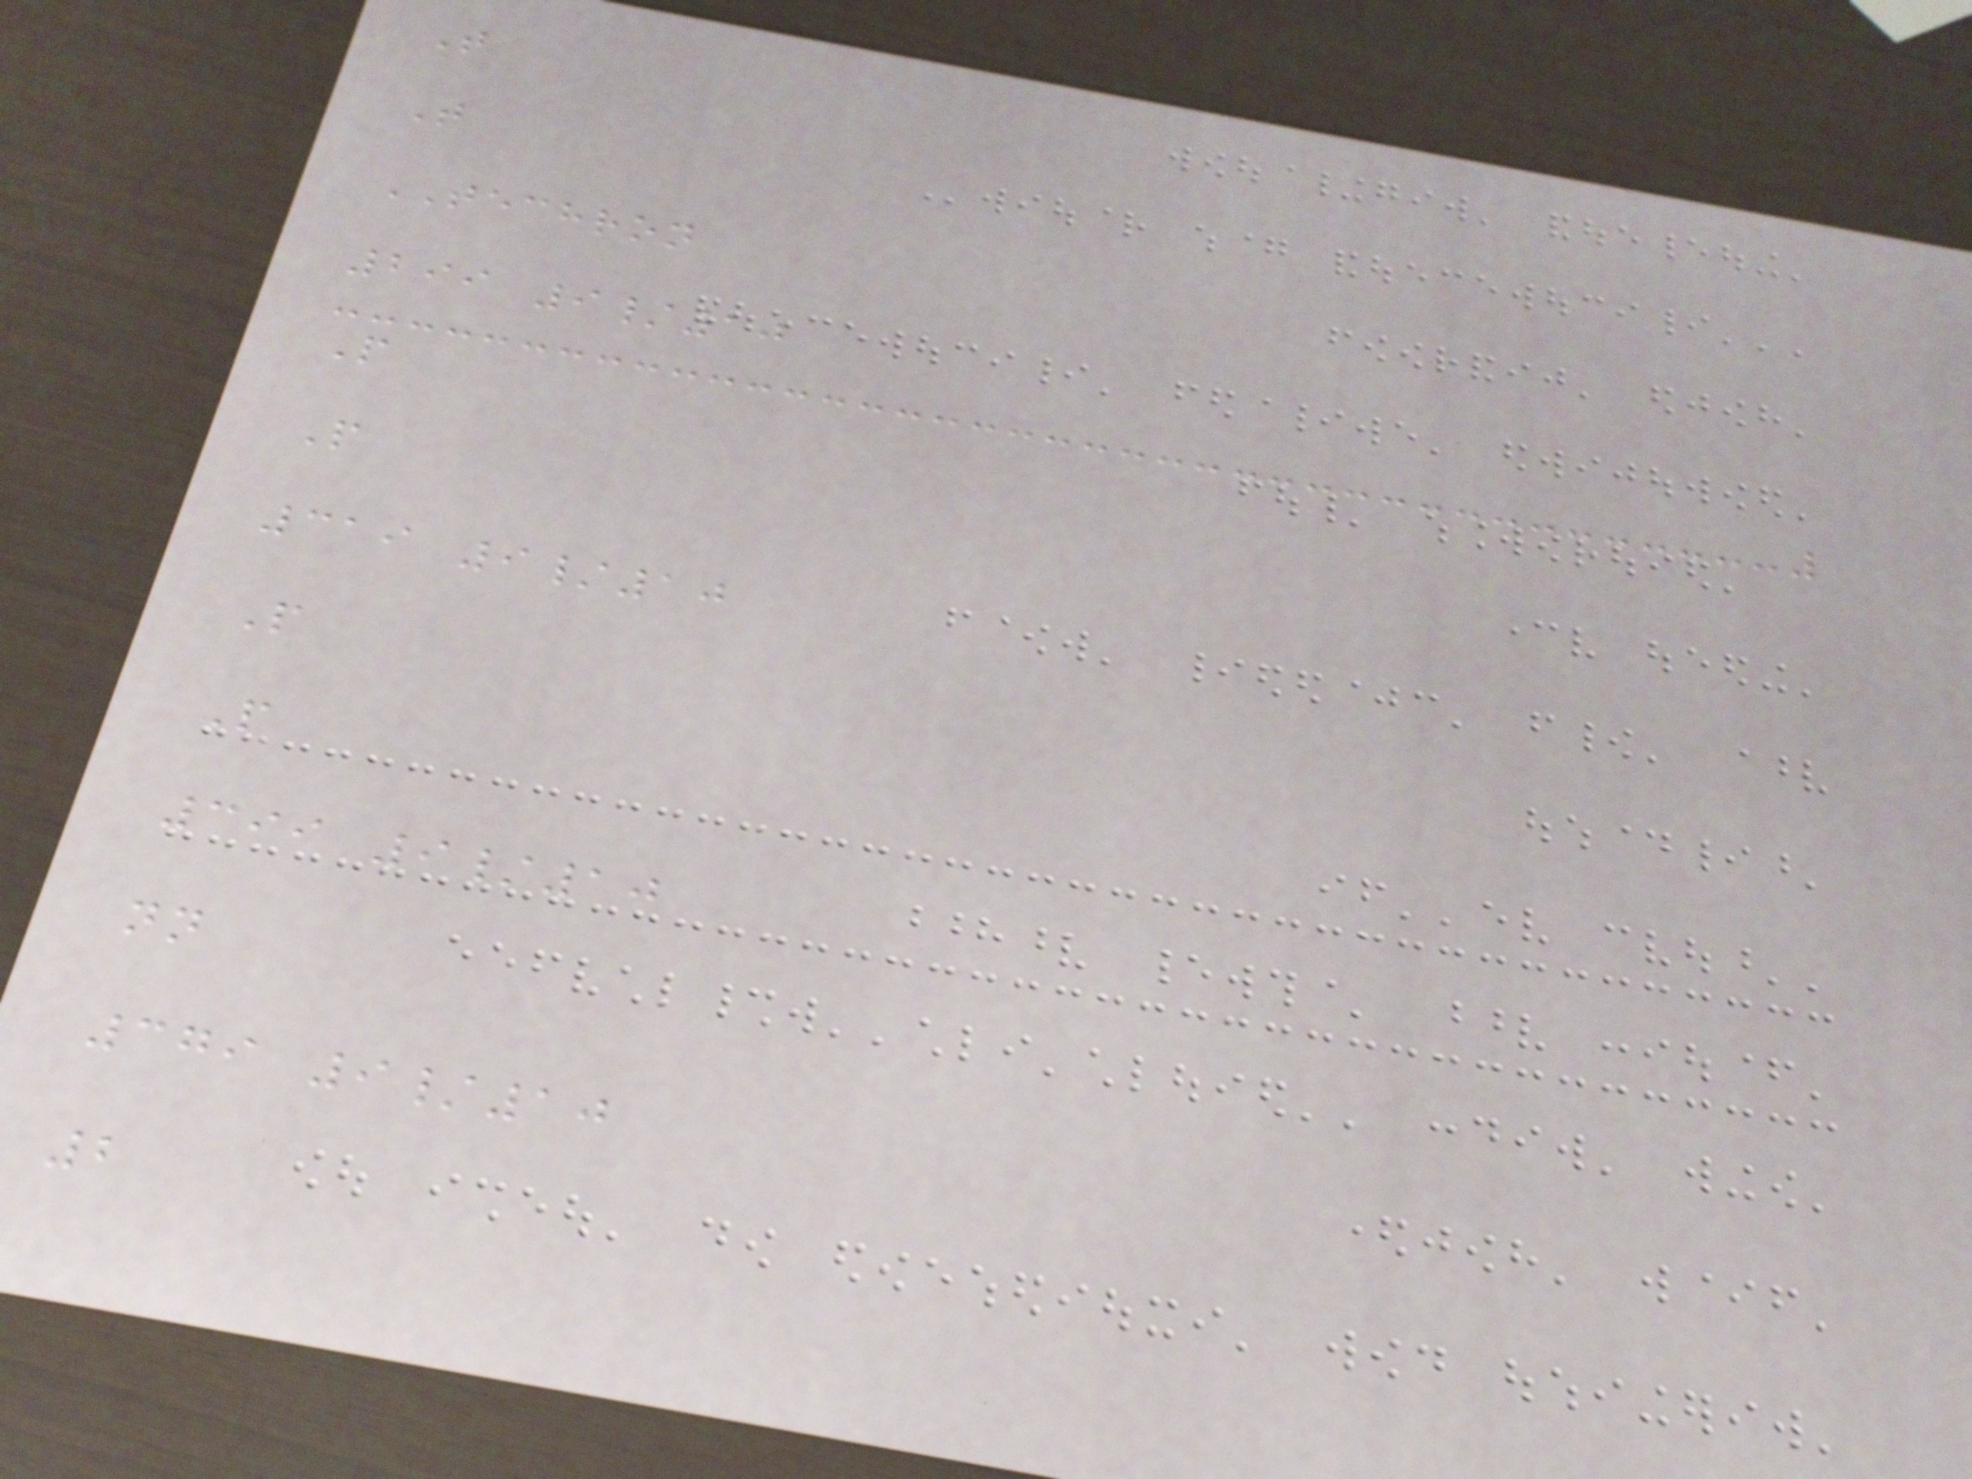T
T
TECHRON
299 9/10
P
P
319 9/10
P
P
399 9/10
nn
379 9/10
2
